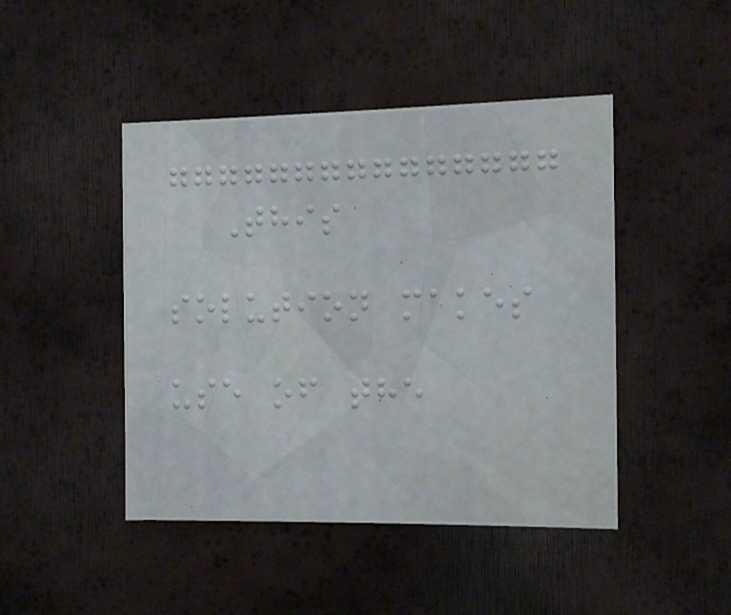This
solution makes
use of the
